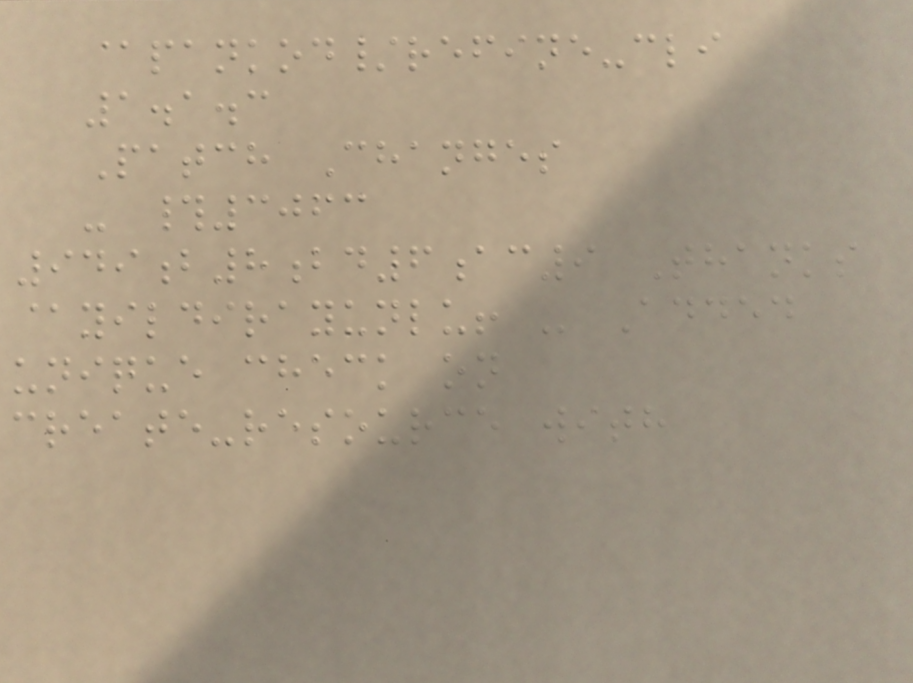@pankod/refine-cli
1.1.3
Patch Changes
- #3063
949b8bd6ac9 Thanks
@yildirayunlu! - Added
unique check on
create-resource with
